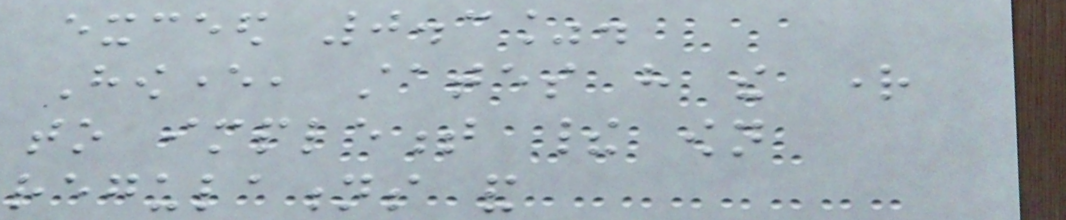exceed 0.3%.
However, states have the right
to implement their own
regulations and
